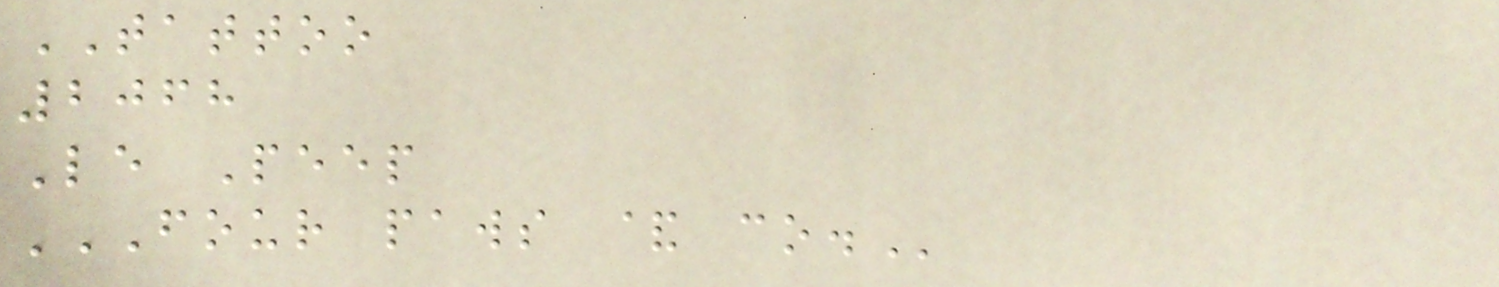TATTOO
2068
Le Peep
FOUR PAWS & CO.
